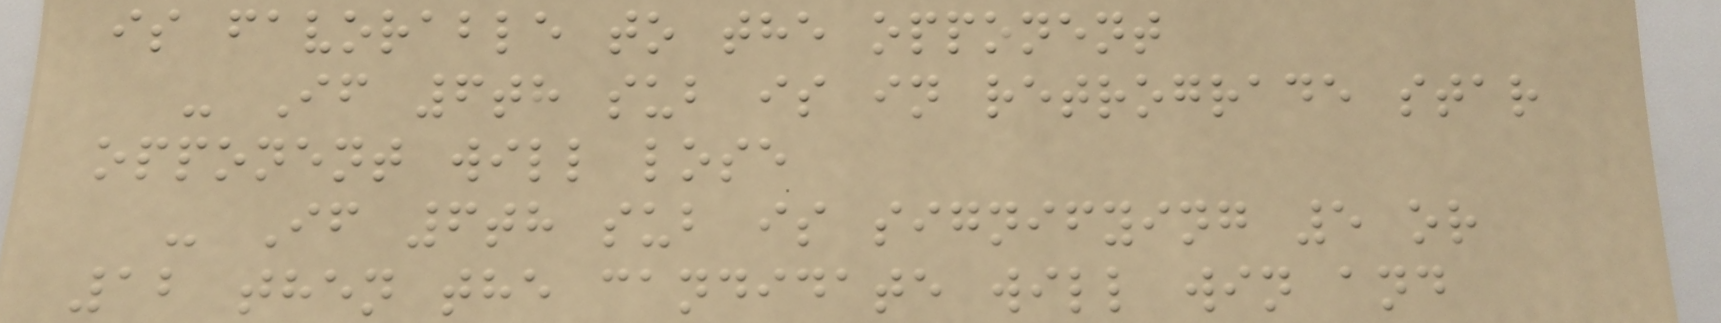is favorable to the opponent
- If 6th sub is in retrograde star
opponent will lose
- If 6th sub is signifying 5 or
12 then the candidate will win and
